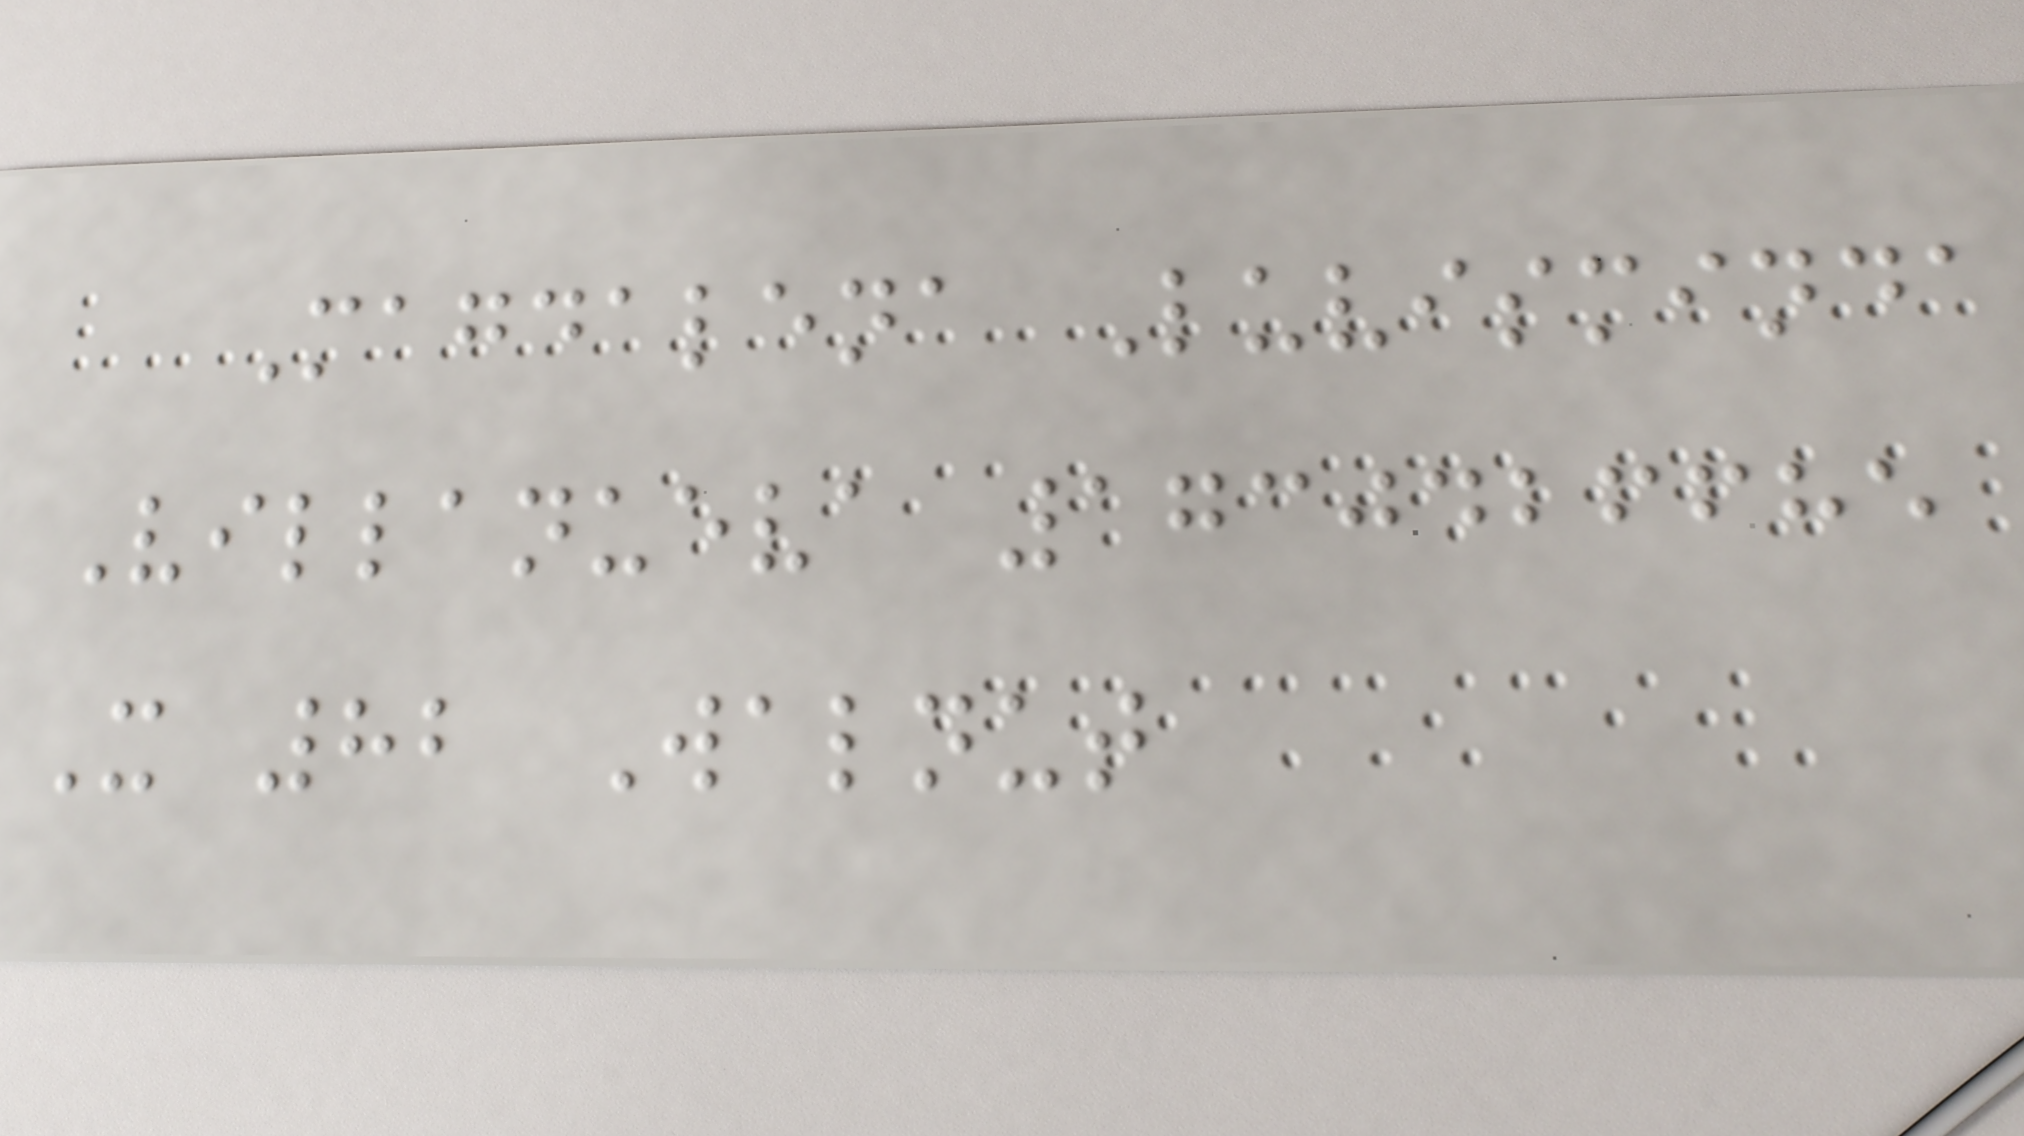Magdalena Luvisminda
Villanueva 1730426685
X 82 Walnut
